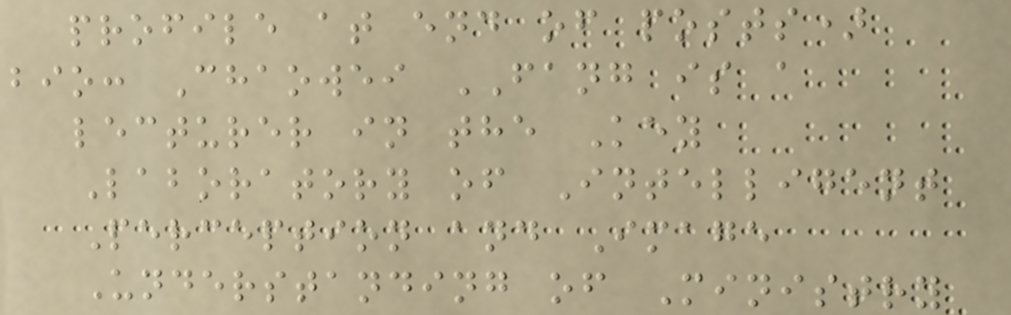profile at end of posts)
bio: Chaowei FANG is a
lecturer in the Key
Laboratory of Intelligent
Perception and Image
Understanding of Ministry
